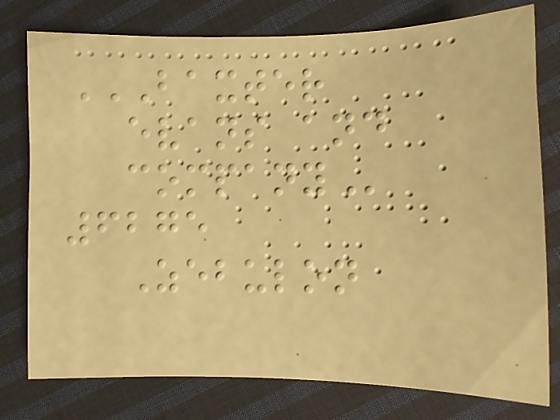BAXTER
EVANS AND
COMPANY
6275
Zebulon
